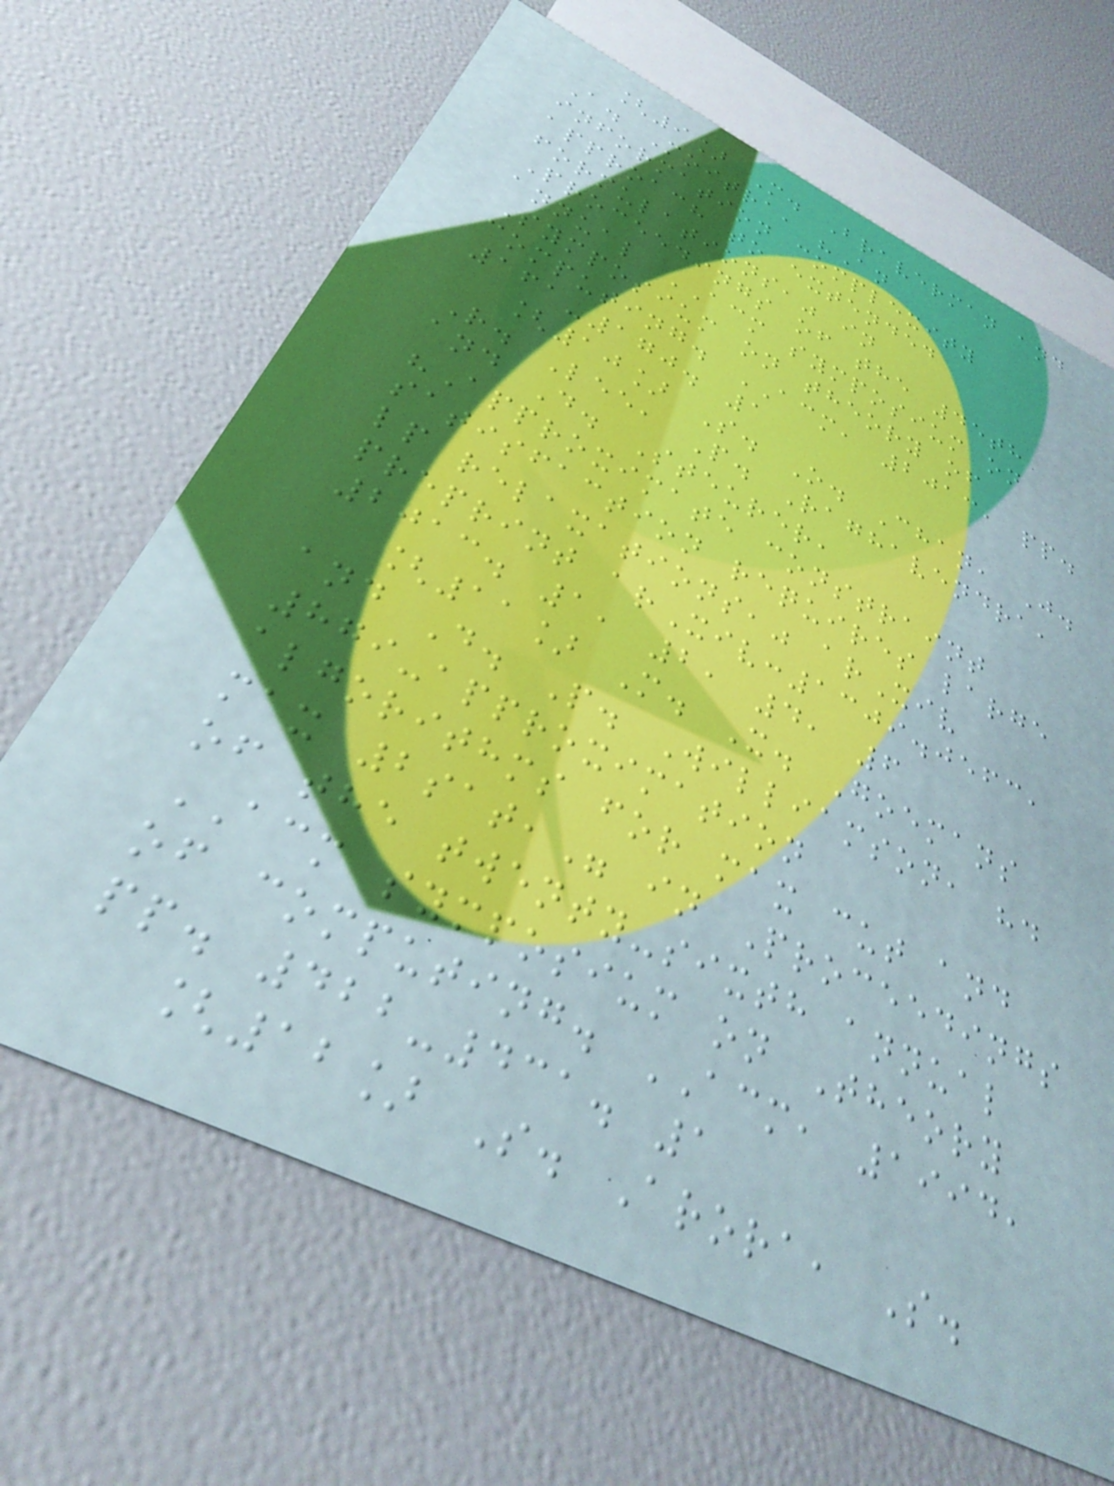[9] M. Braverman and
A. Moitra, "An
information complexity
approach to extended
formulations," in
Proceedings of the 45th
annual ACM symposium on
Symposium on theory of
computing. ACM, 2013, pp.
161-170. 1
[10] S. O. Chan, J.
R. Lee, P. Raghavendra,
and D. Steurer,
"Approximate constraint
satisfaction requires large
lp relaxations," arXiv
preprint arXiv:1309.0563,
2013. 1, 2, 4, 6
[11] M. X. Goemans
and D. P. Williamson, ".
879-approximation
algorithms for max cut and
max 2sat," in Proceedings
of the twenty-sixth annual
ACM symposium on Theory
of computing. ACM, 1994,
pp. 422-431. 1
[12] S. Arora, S.
